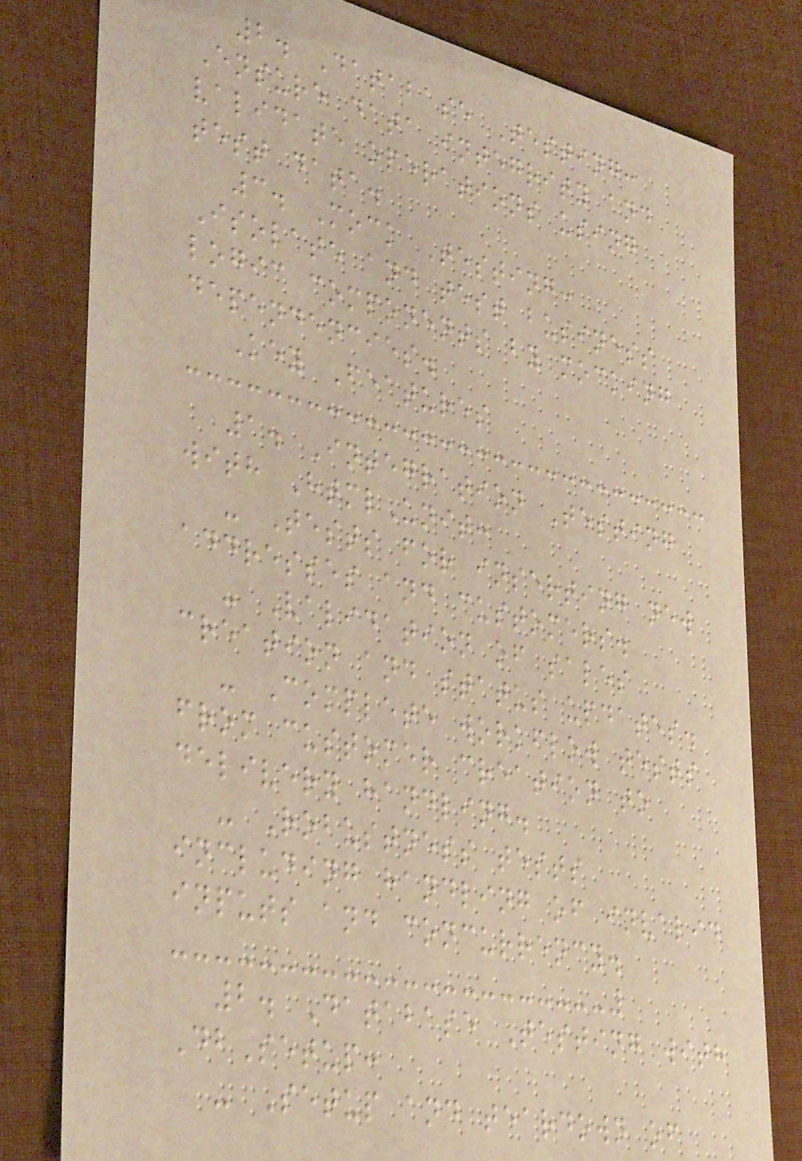2. Database Testing:
Ensure data integrity and
validate operations using
test data.
3. Mock Testing:
Isolate and test business
logic components by mocking
dependencies.
Key Features
1. Integration Testing
with HtmlUnit:
- Tests for inserting new
addresses and customers.
- Validation of sales
creation and status updates.
- Complete workflow tests
from customer creation to
delivery handling.
- Robustness tests
including handling of invalid
inputs and concurrency.
2. Database Testing with
DbSetup:
- Setup and teardown of
